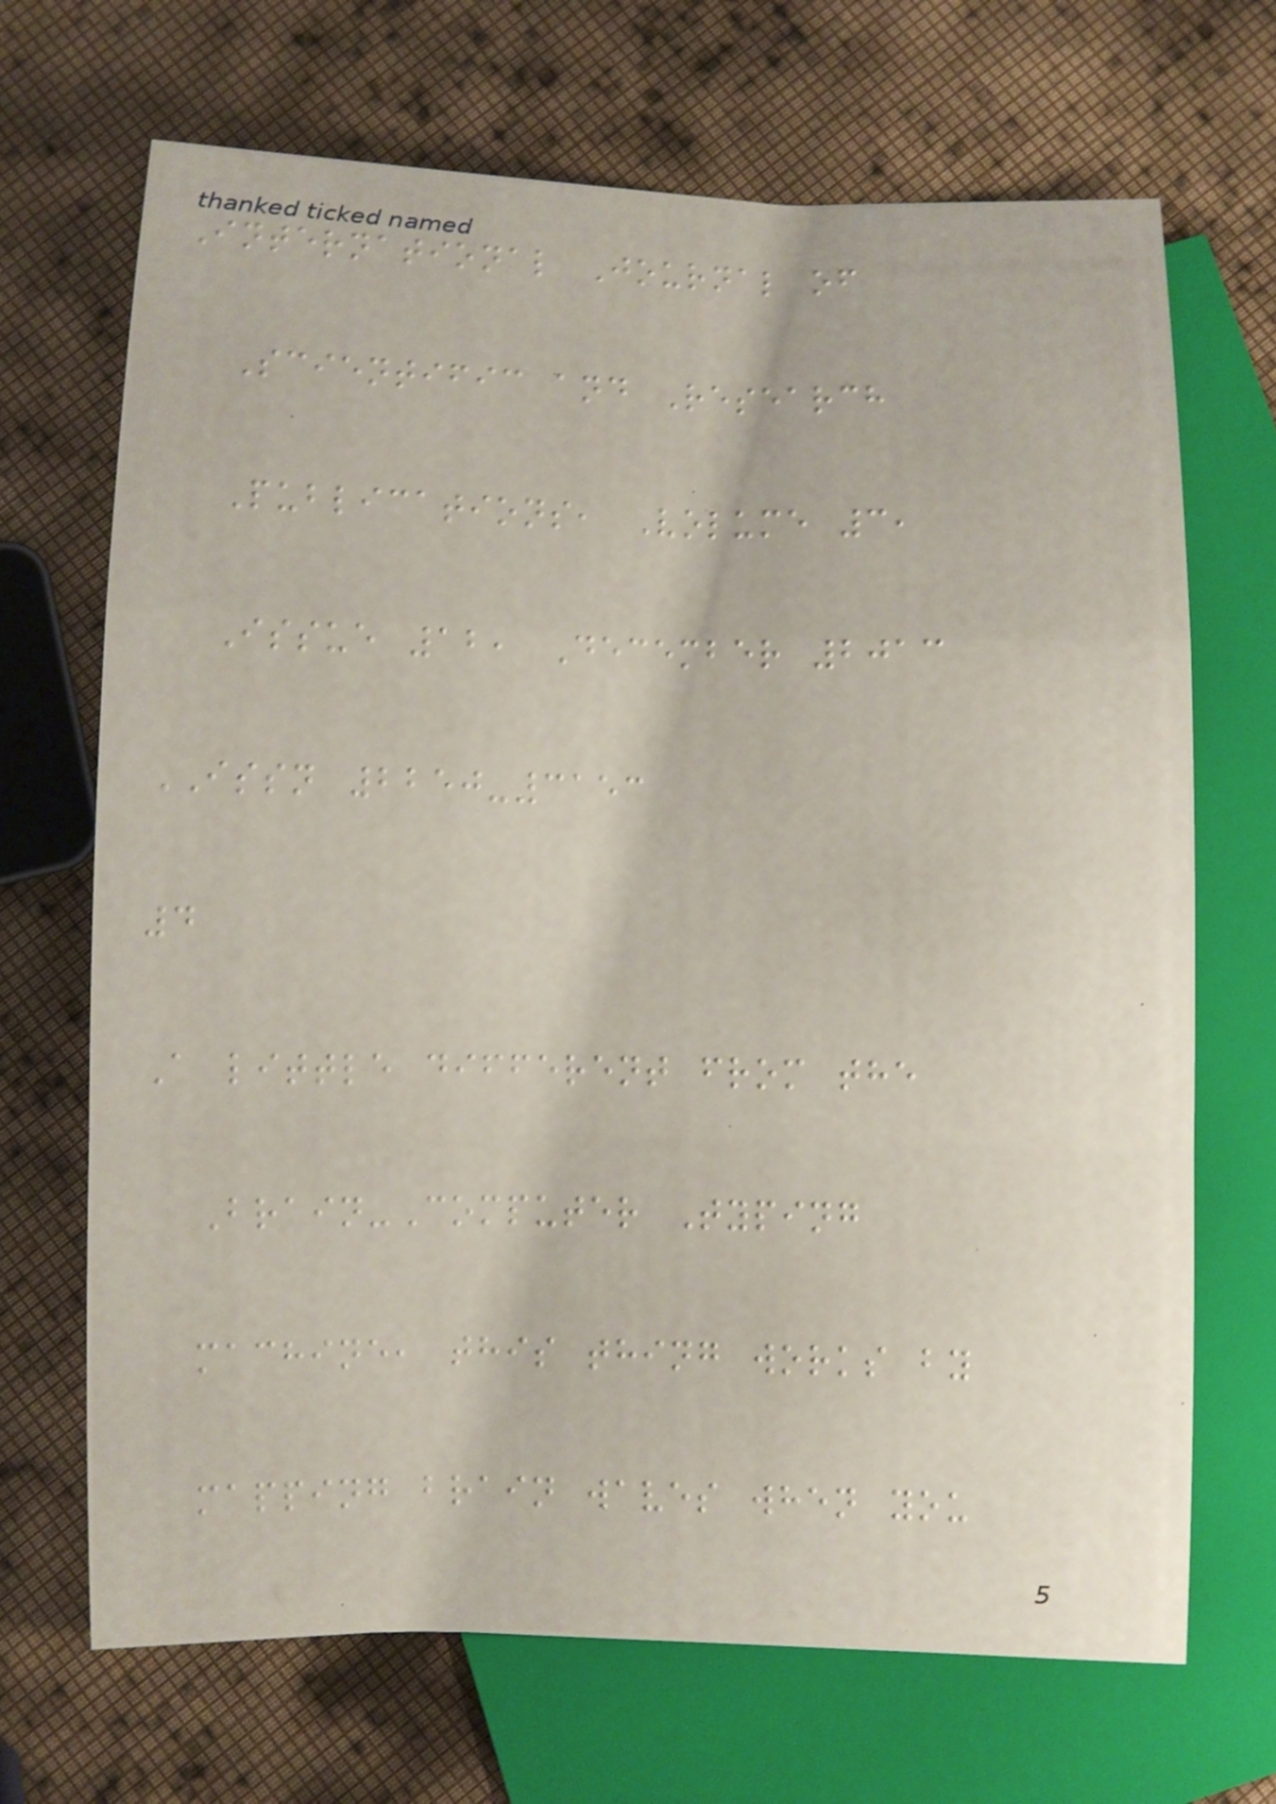International Journal of
Scientific and Research
Publications, Volume 3,
Issue 12, December 2013
ISSN 2250-3153
4
A little different from the
Brain-Computer Typing
machine, this thing works by
mapping brain waves when you
